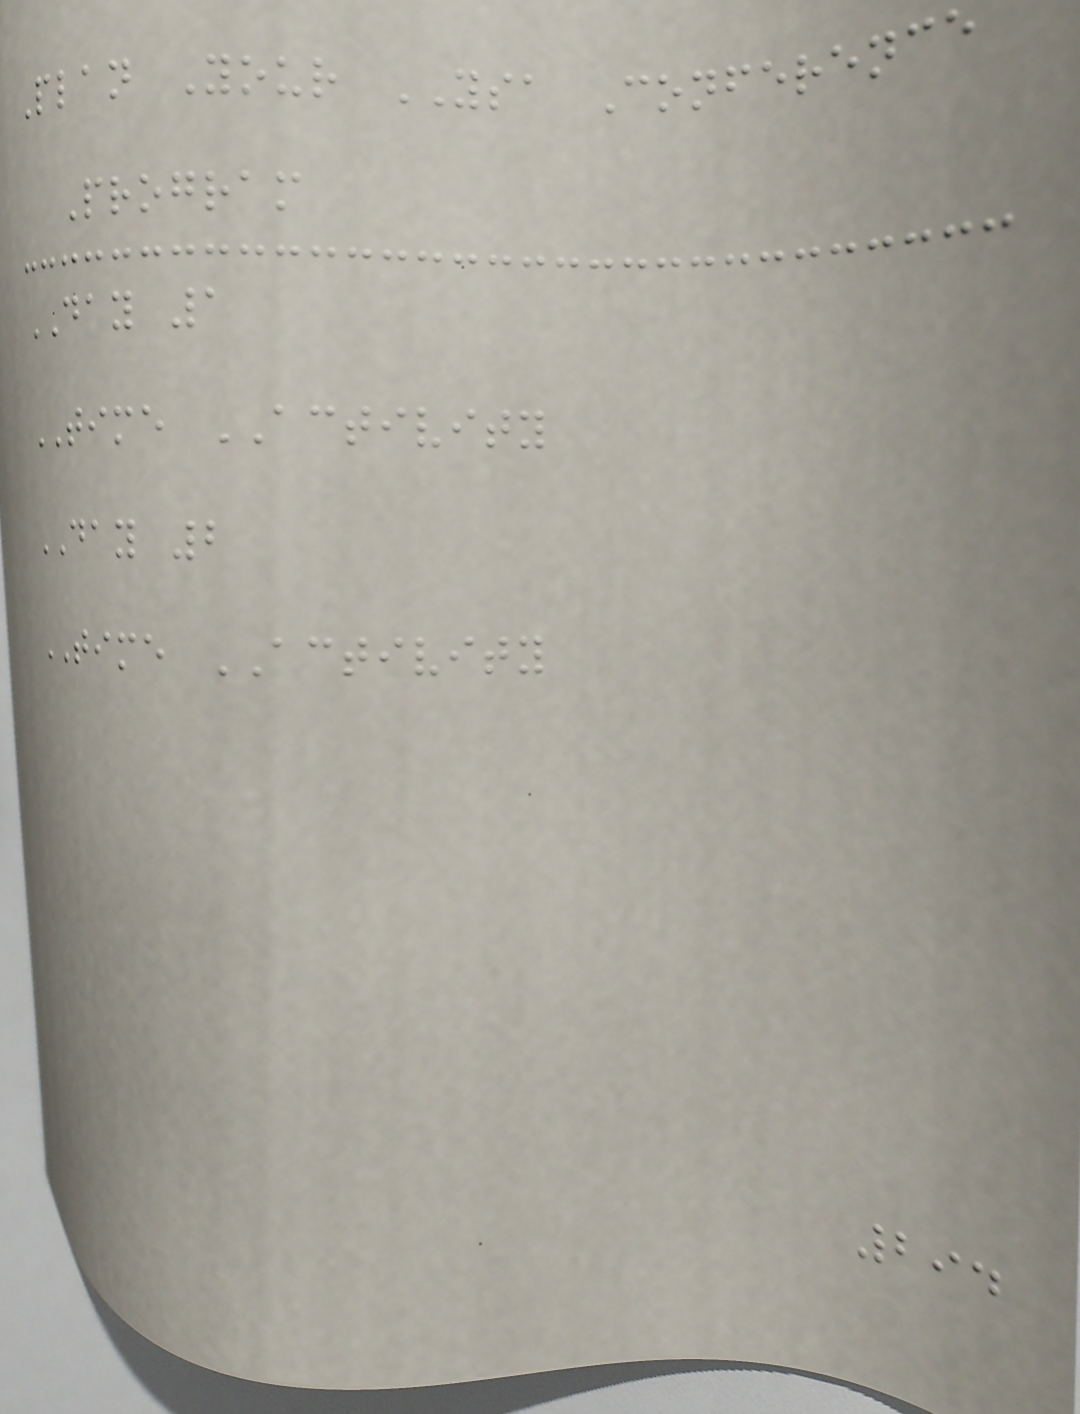Plan Your YSA Conference
Program
DAY 1
TIME ACTIVITY
DAY 2
TIME ACTIVITY
294
